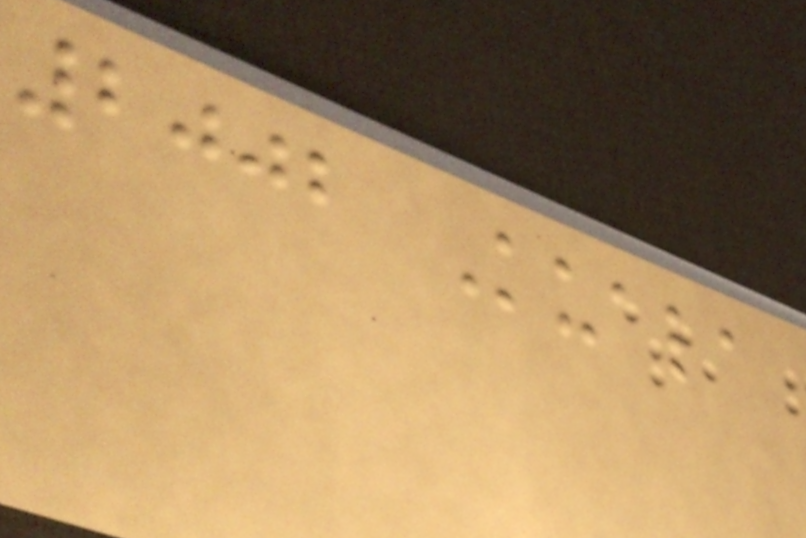2002 Kuala
